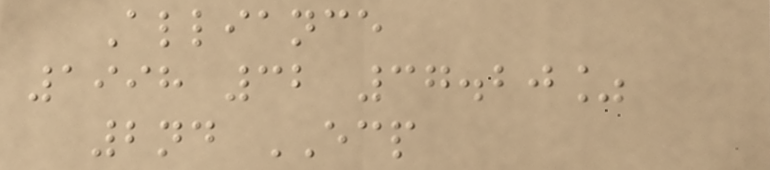Alliance
1998 32 37.20%
2nd ECP
